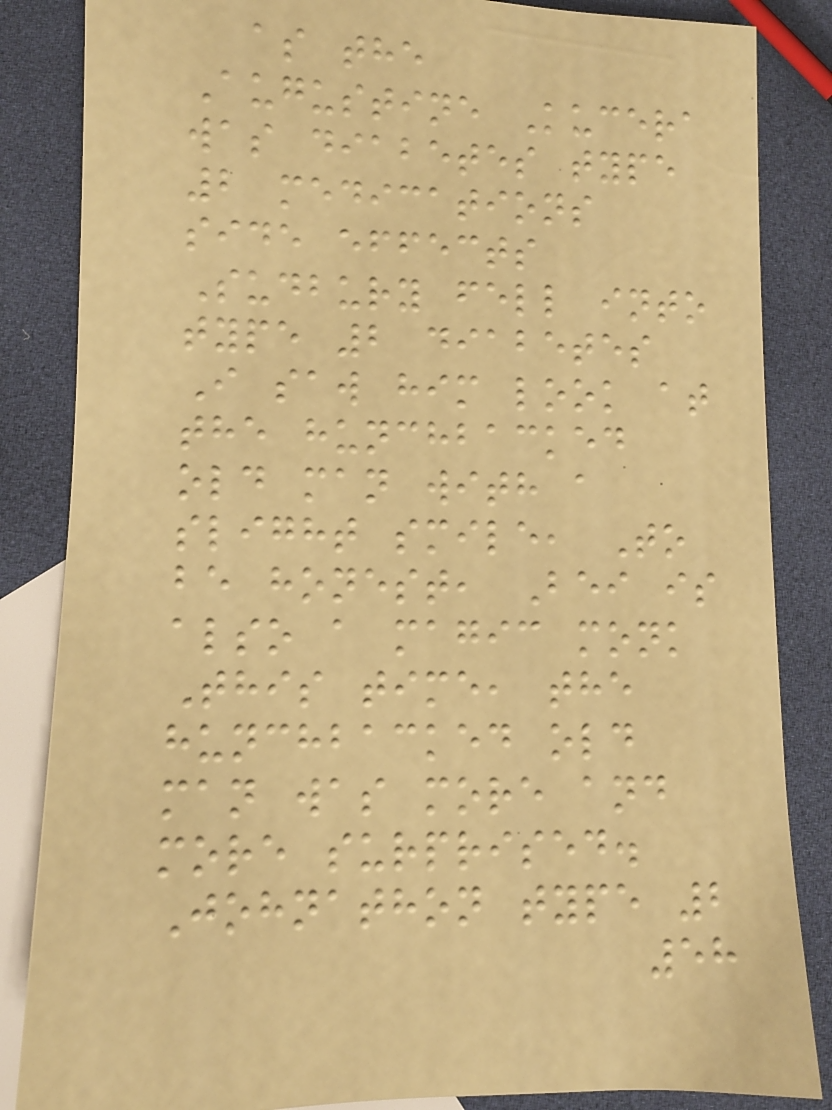as the
Augustine Kucera
was diabetes type
2 medications
side effects
Sudbury fell into
type 2 diabetes
I saw him look at
the hunchbacked
old man with a
slight smile, To
be honest, Bei is
also a magic monk
This time, the
hunchbacked old
man was more and
more surprised.
Johnathon type 2
58
